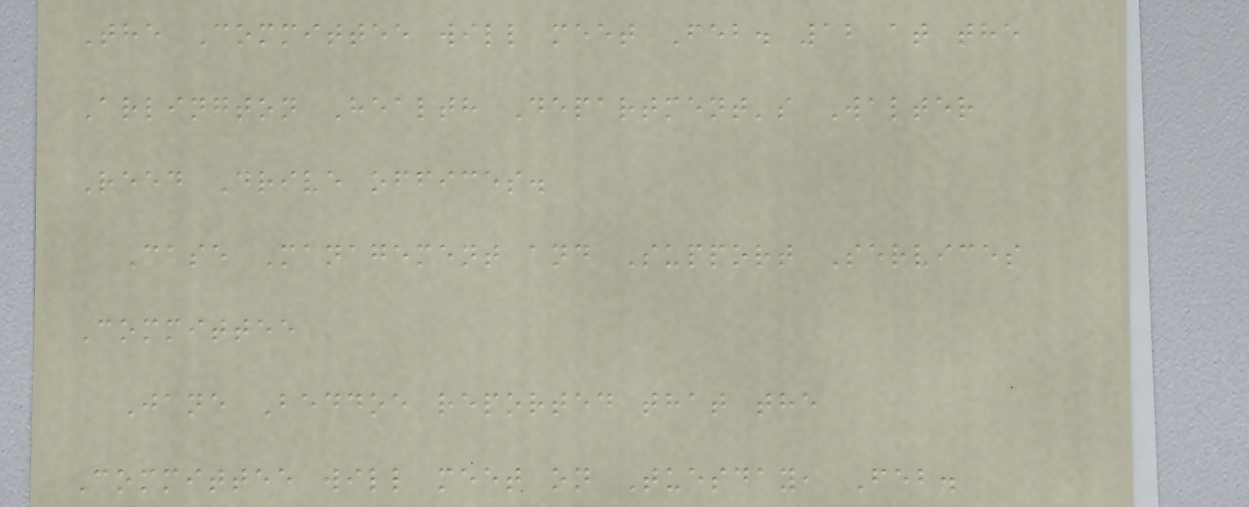The Committee will meet Feb. 12 at the
Arlington Health Department's Walter
Reed Drive offices.
Case Management and Support Services
Committee
Jane Beddoe reported that the
Committee will meet on Tuesday, Feb.
